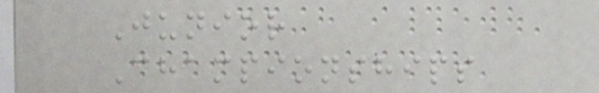Junior
Championships
